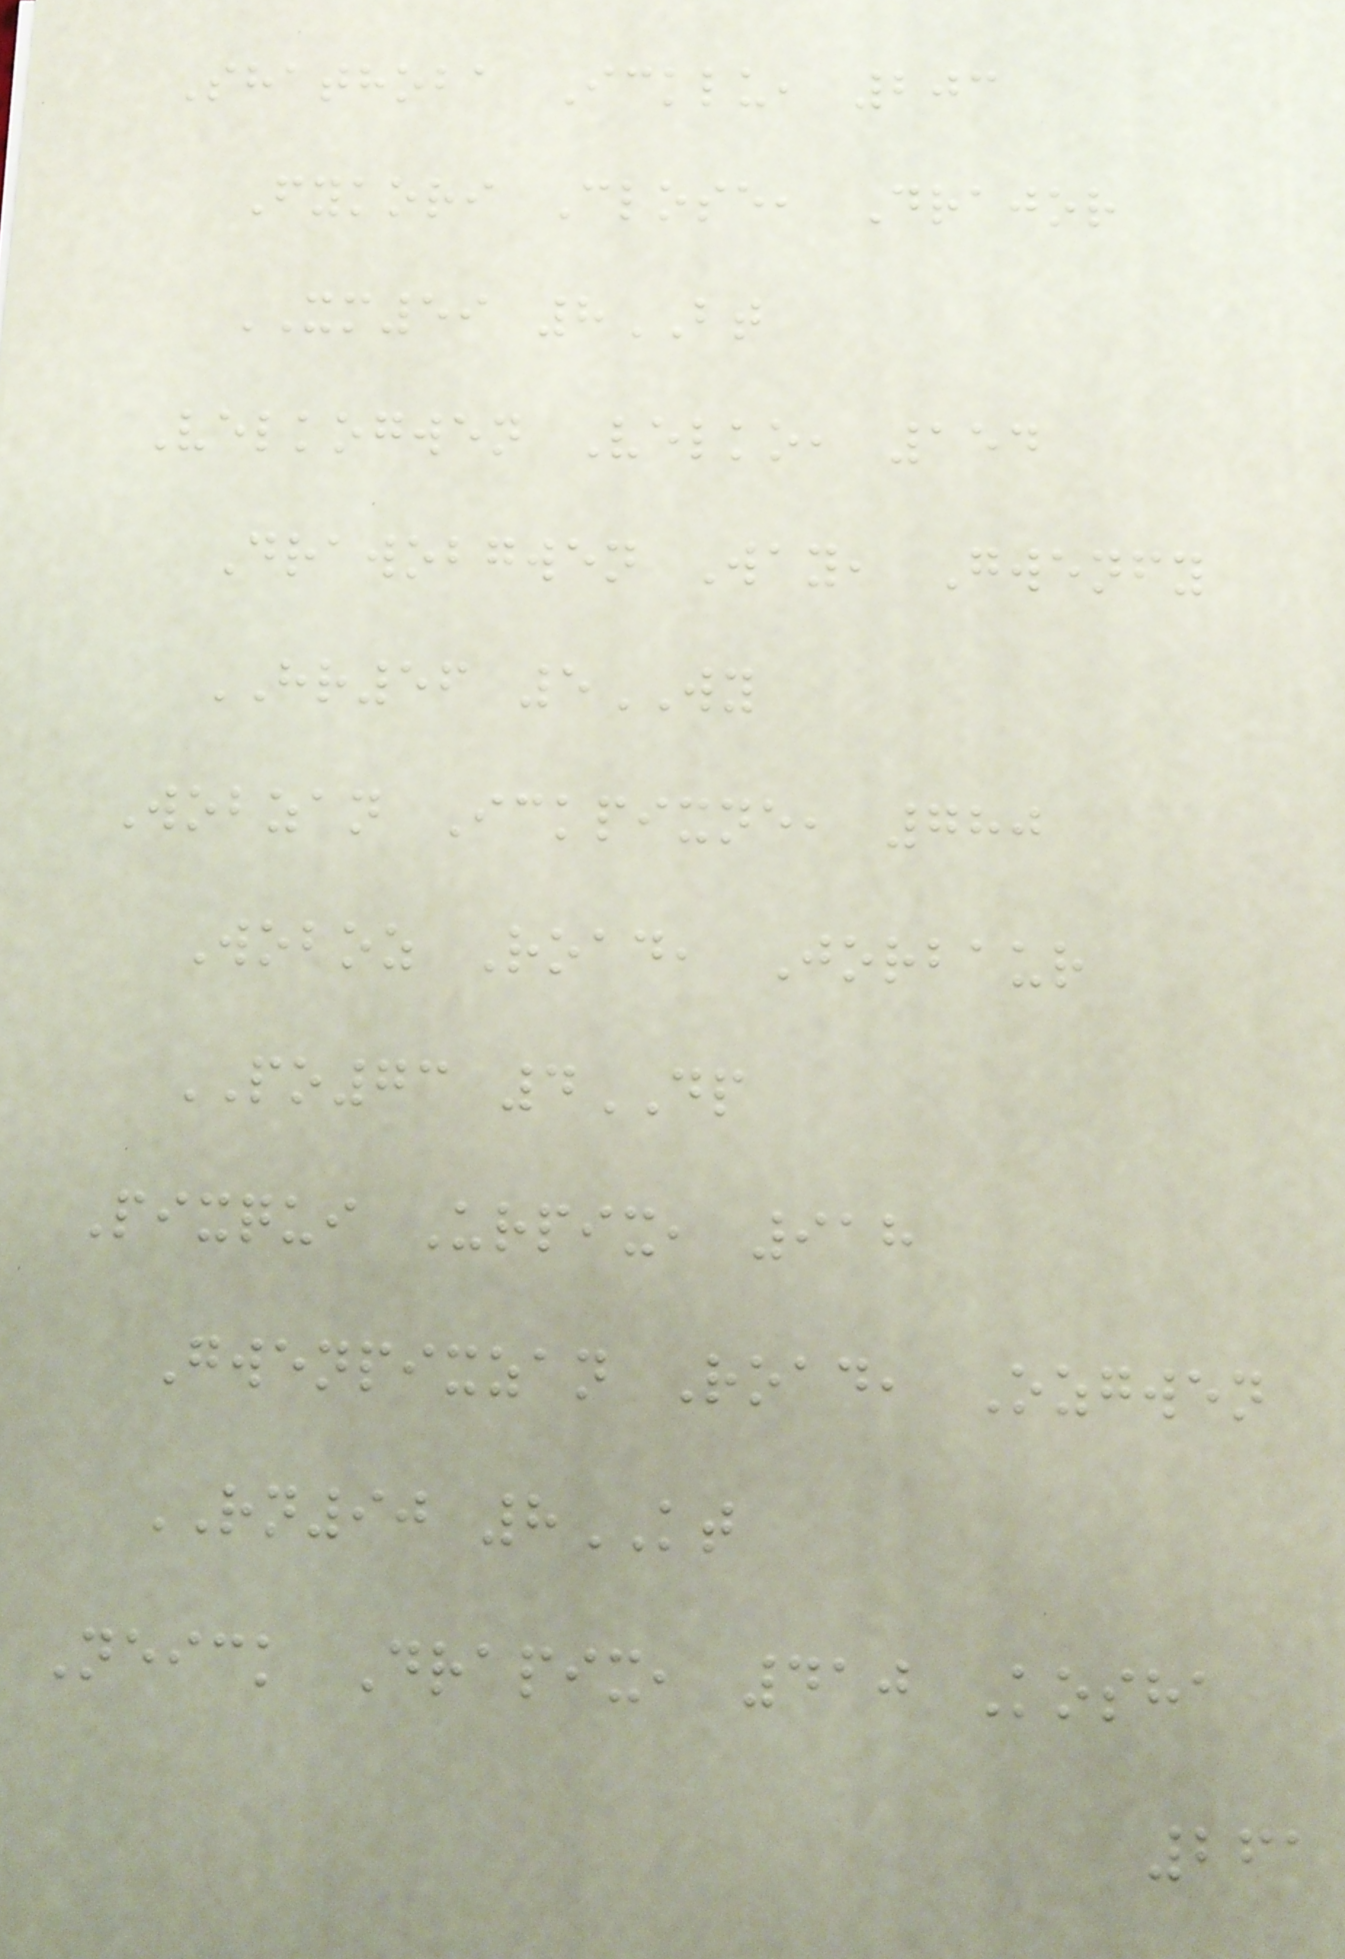Shathoba Icklu, 203
Fykori Close, Drajor
XM59 8BT
Velkogwen Velko, 154
Drawobgwen Way, Gwenfy
HR56 5WY
Wobzan Ickpixne, 780
Woboz Road, Jorbaur
PO73 4DP
Pixqui Urpix, 918
Gwenpixzan Road, Ozgwen
RN90 8KT
Neick Drapix, 410 Kosha
261
